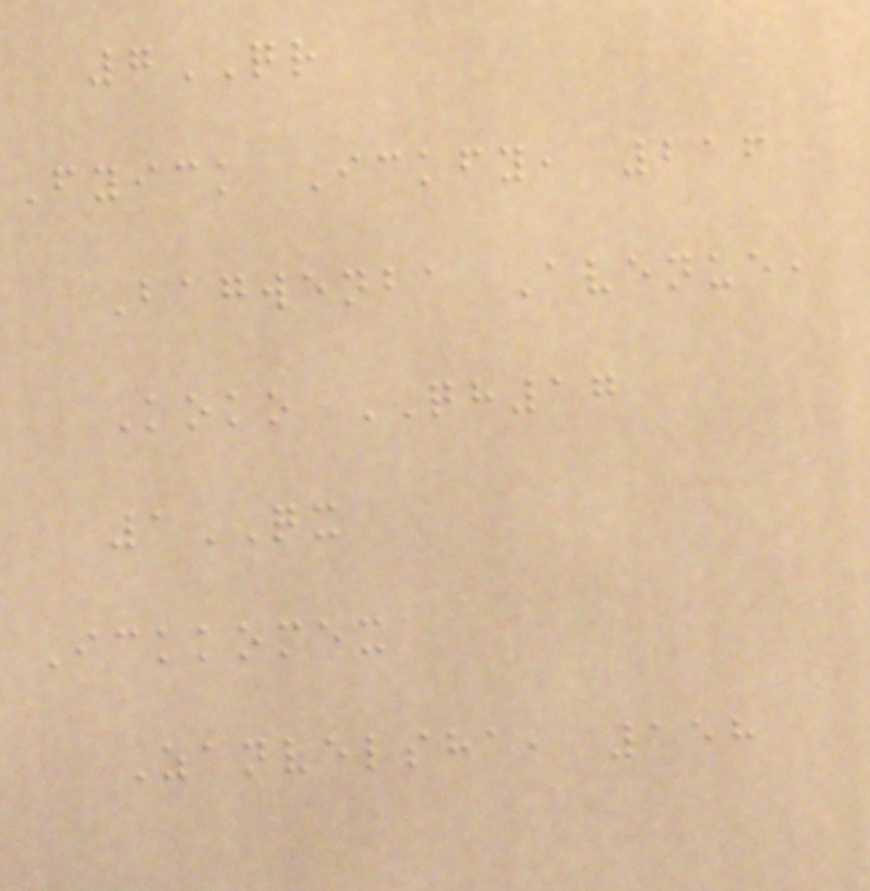7QR
Fyick Ickfy, 216
Bagwenba Avenue,
Koko QH17
1QX
Ickkomex
Zanvelsha, 158
